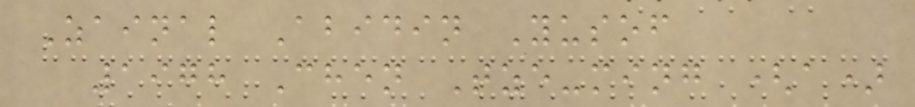Zainal Abidin Yusof
1978 Chen Tze-ming (a)
